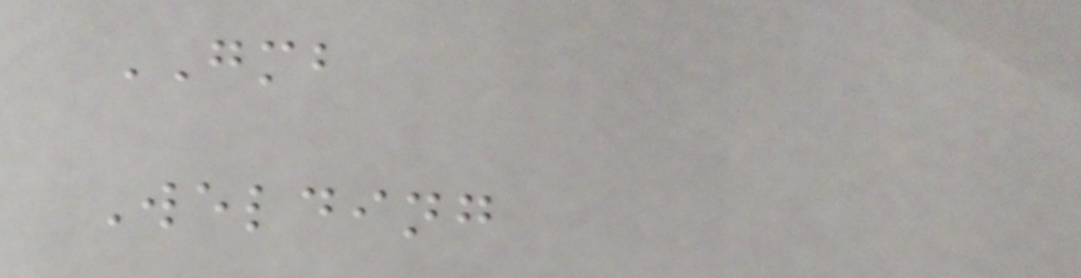GMB
Welding
